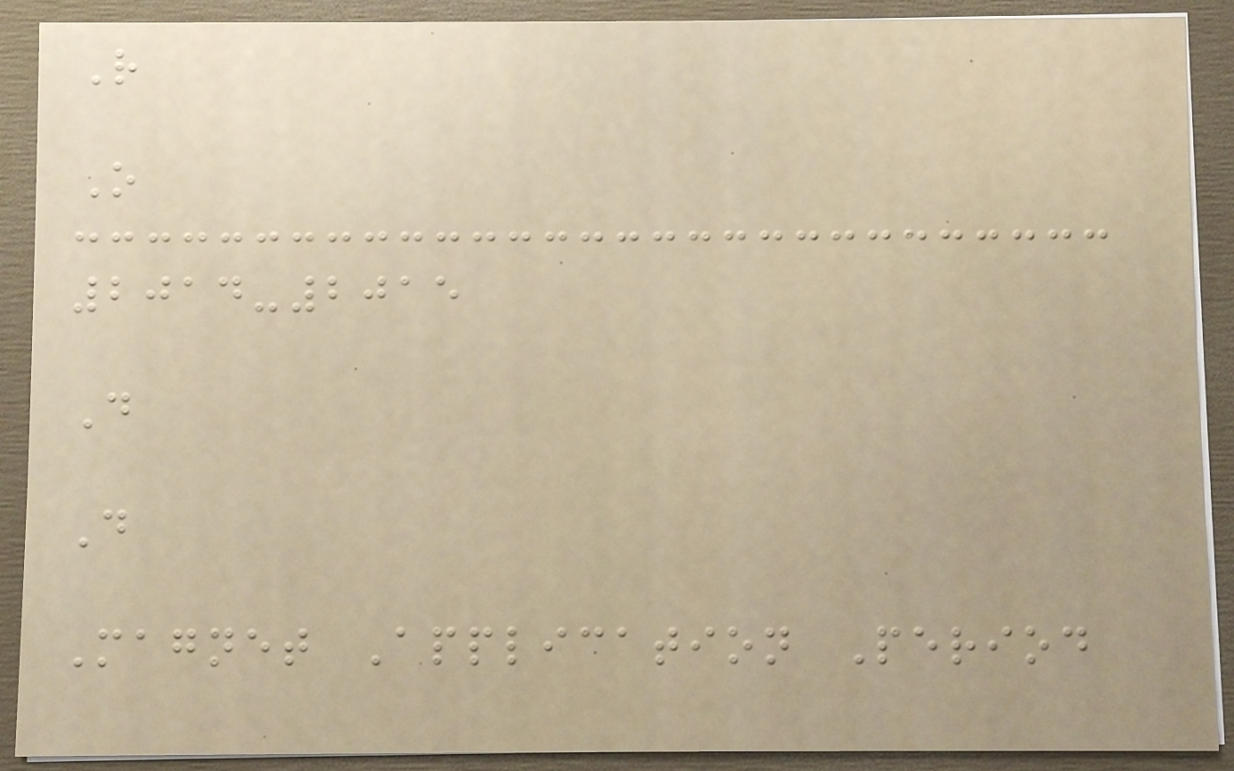R
O
2014-2015
D
D
Magnet Application Period
